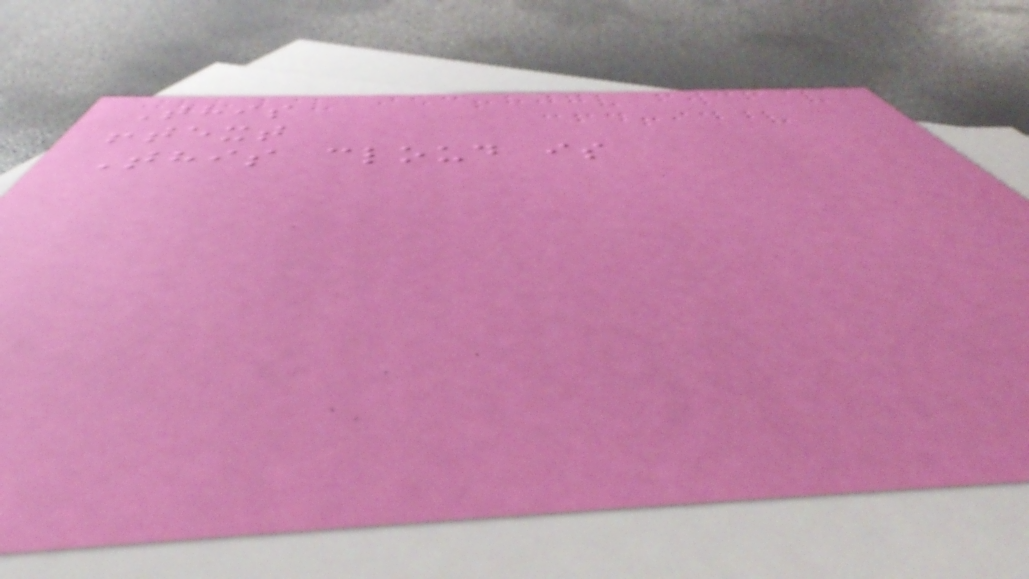This
!text
This cloud is
